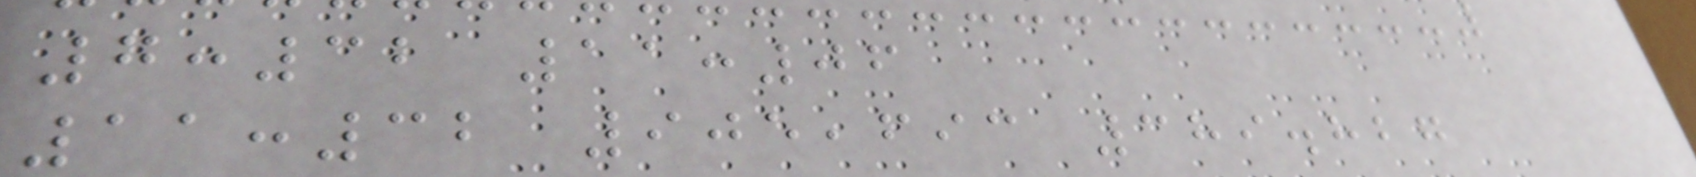7:32 11:06
11:32 905,693 389.827
